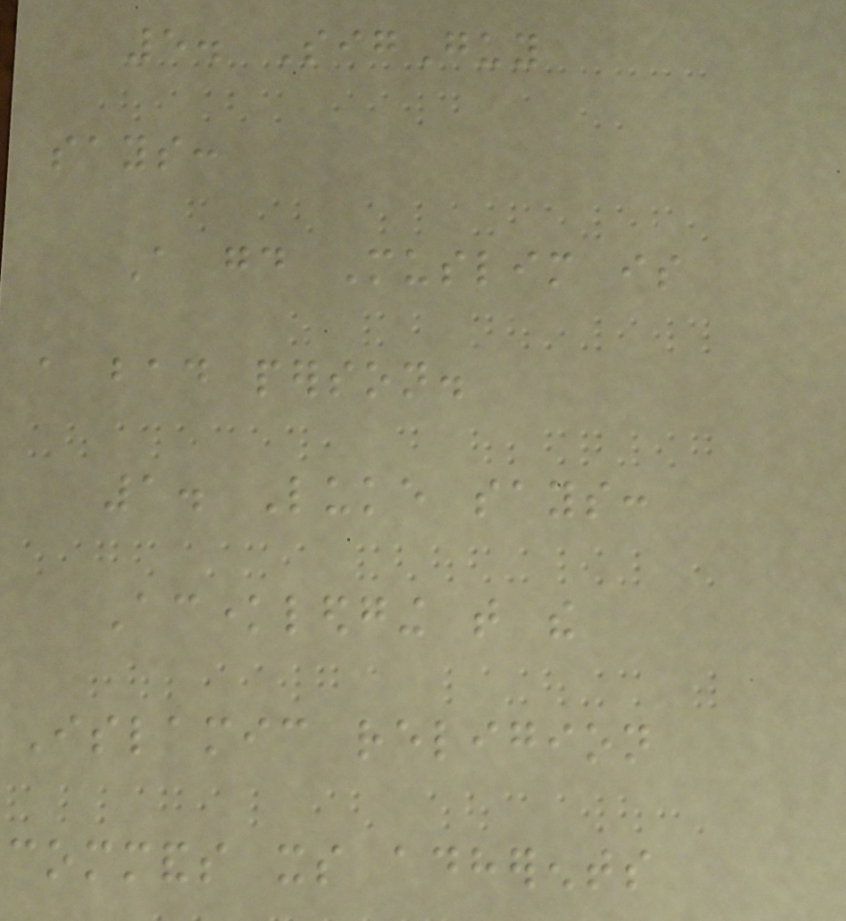5. SigGuy
says:
A good Muslim is
a bad person.
1. Luke says:
Acknowledging that the
Islamic religion
commands its adherents
